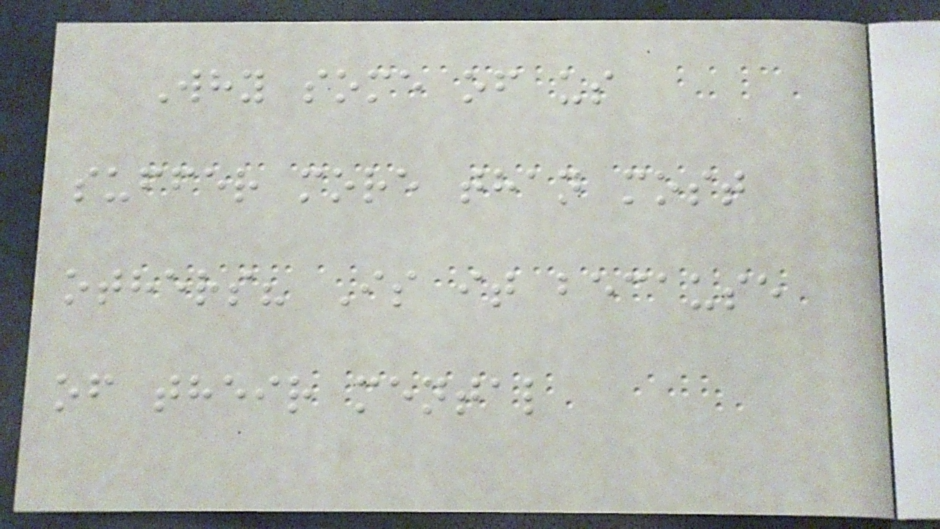Why some of us
suffer more than most
others? Is it because
of their mental
